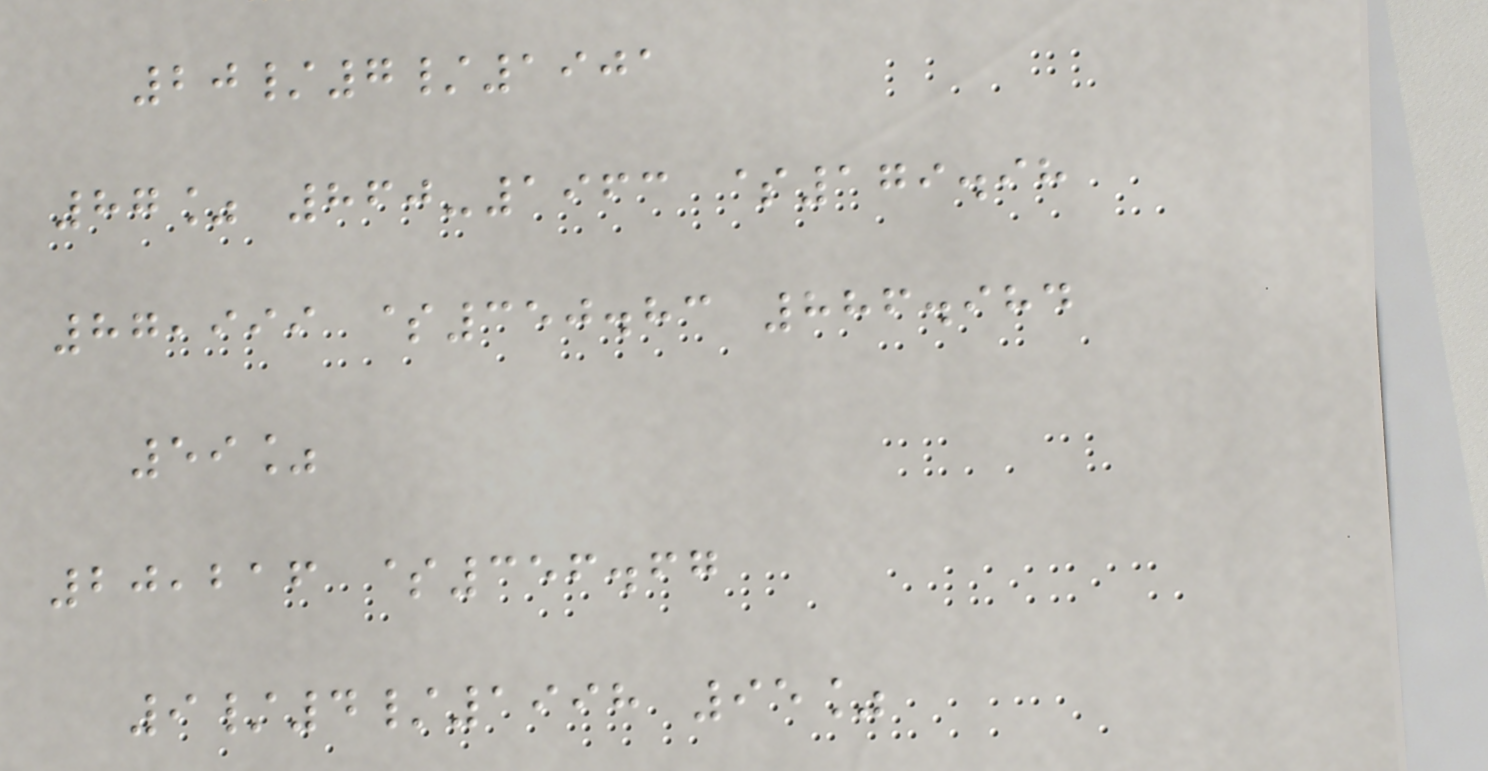20/7/1901
87% 860-1963 $179.98
87,999 $350.83 886.984
59%
20,216 $356.67
9/4/1998 95%
